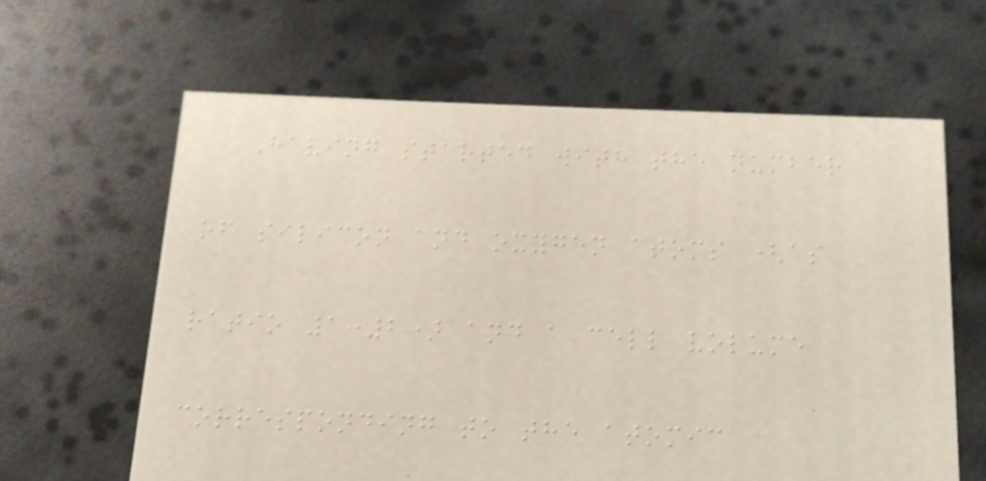Having started with the number
of silicon and oxygen atoms (as
ratio 1:2) and a cell volume
corresponding to the atomic
